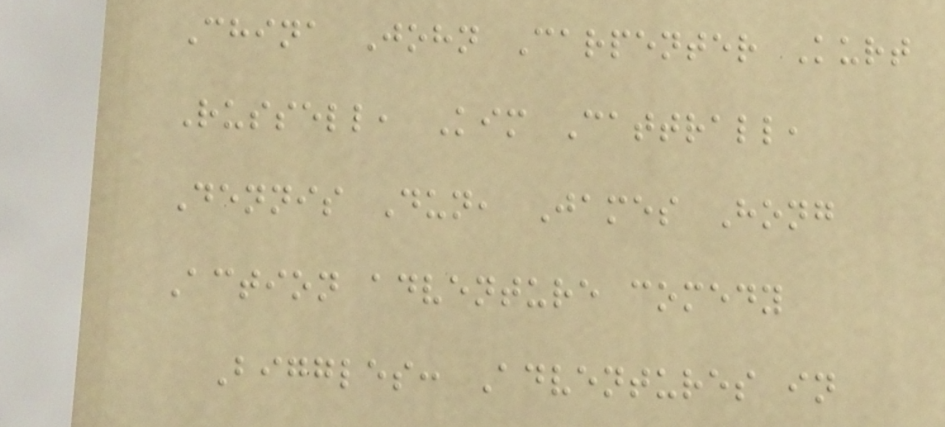China John Carpenter Kurt
Russell, Kim Cattrall,
Dennis Dun, James Hong
Action adventure comedy
Biggles: Adventures in
